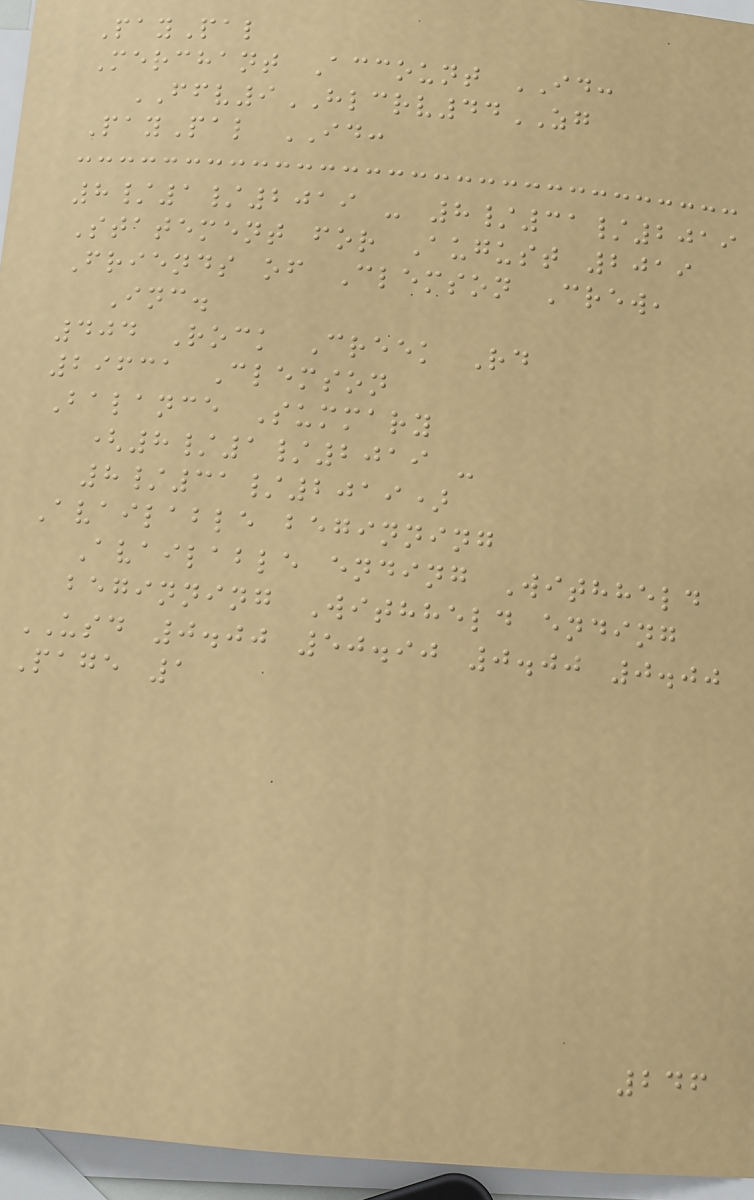PayPal
Merchant Account ID:
FFV9HLCRV44ZG
PayPal ID:
8/1/2019 - 8/31/2019
Statement for August 2019
Friends of Clemson Crew,
Inc.
404 Rock Creek Rd
29631 Clemson
Balance Summary
(8/1/2019 -
8/31/2019)
Available beginning
Available ending Withheld
beginning Withheld ending
USD 0.00 50.90 0.00 0.00
Page 1
246
